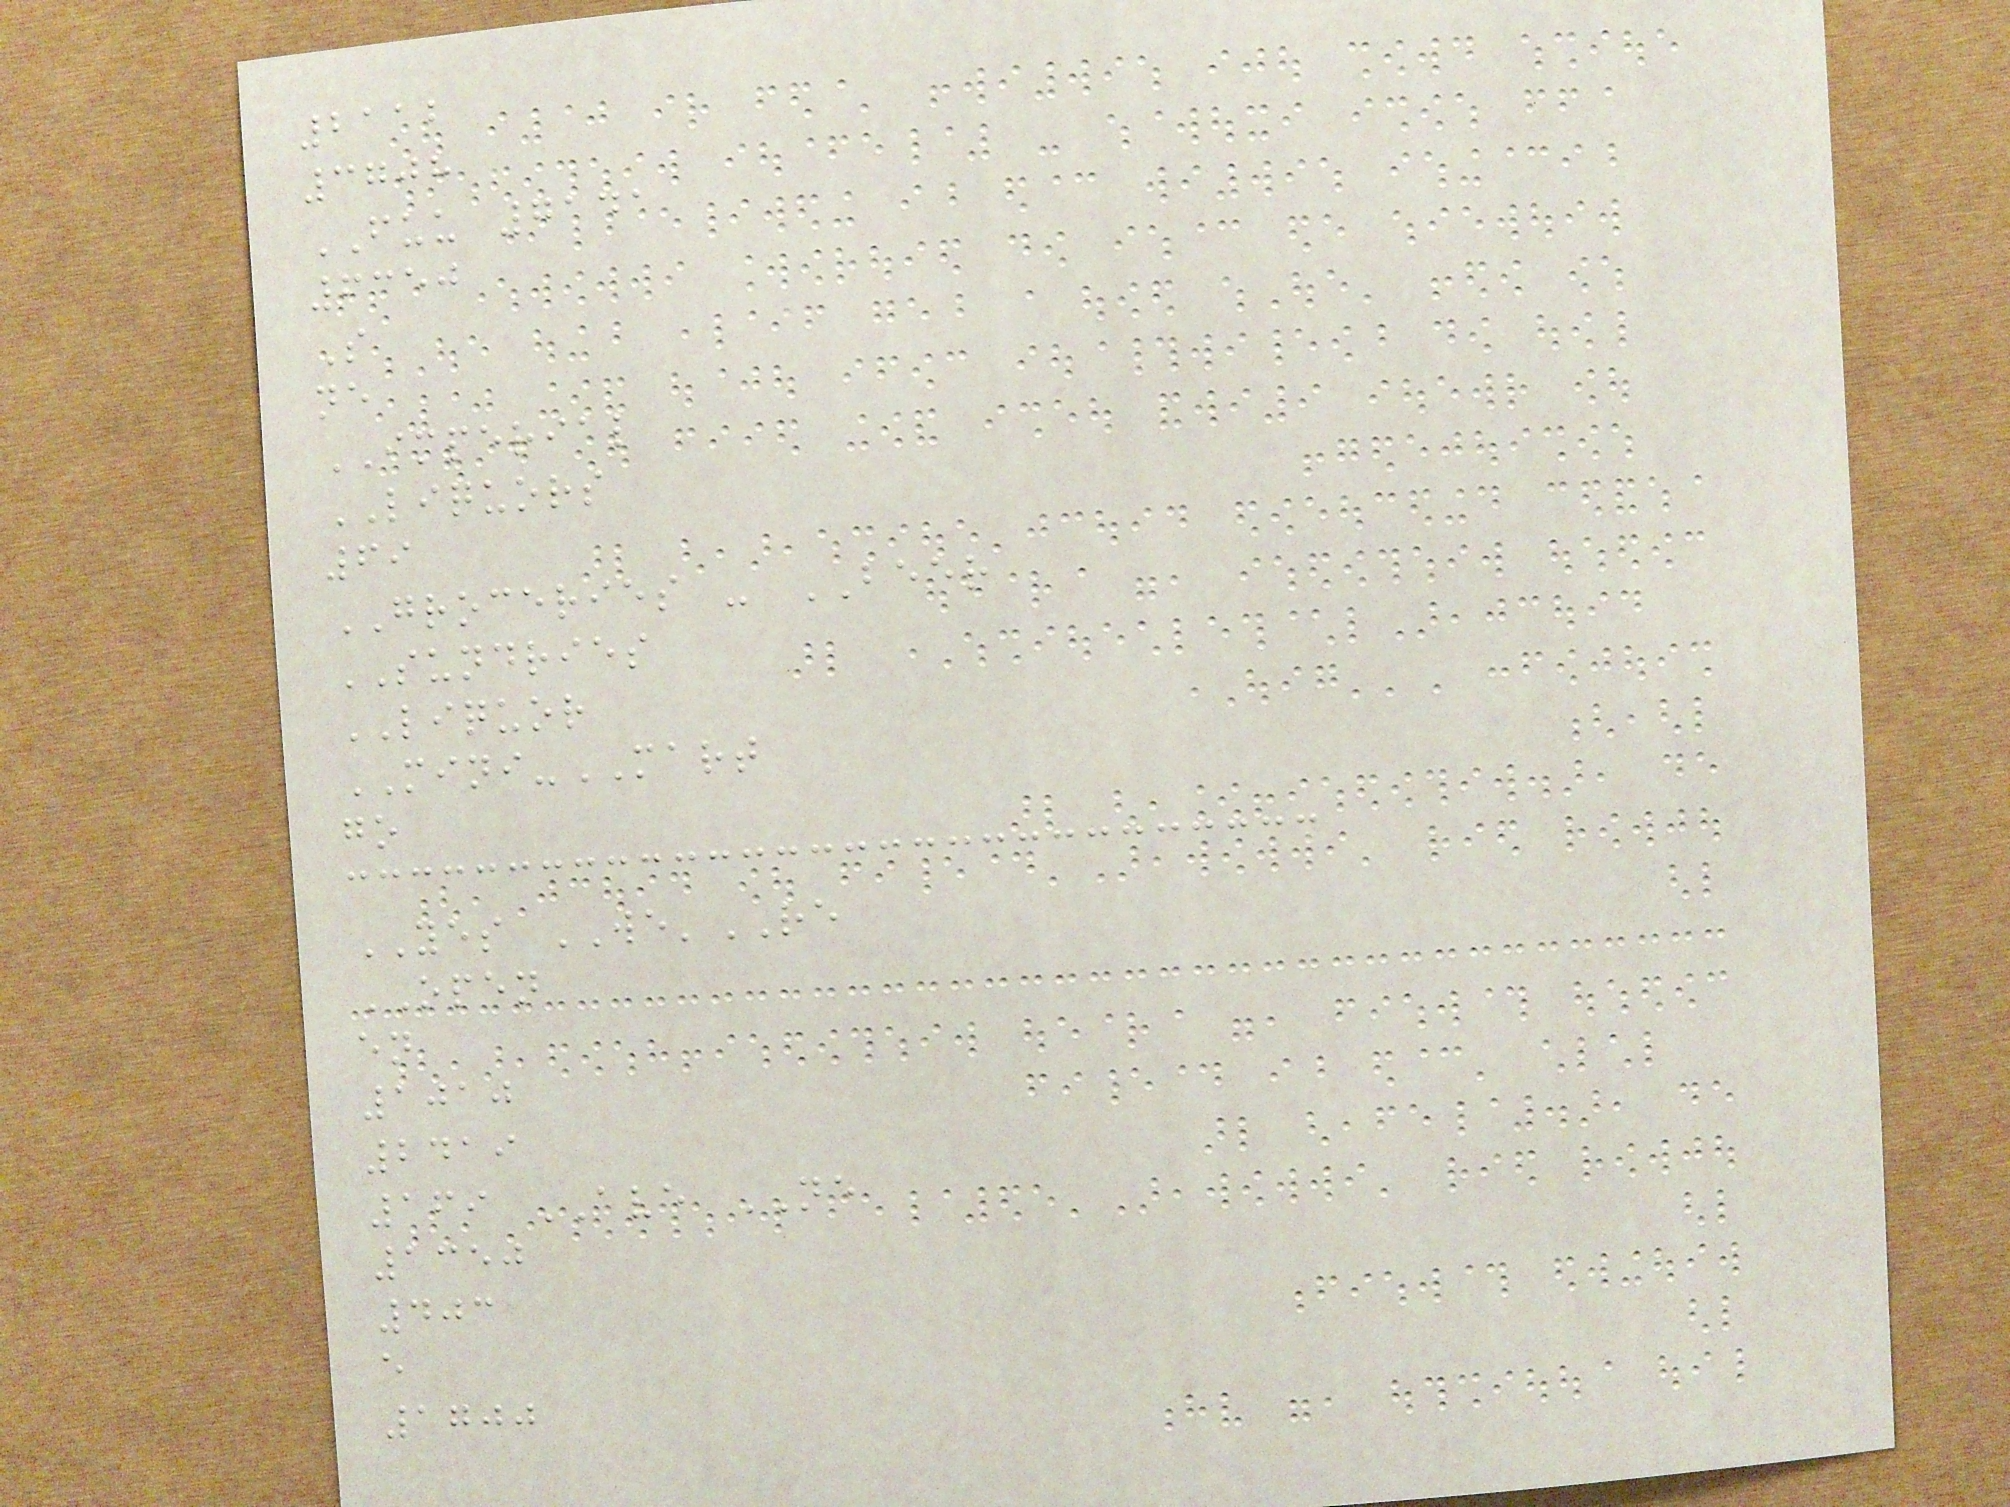2112
3708
FUU 7141
6350
S
ne
IMPERIAL
LIQUORS
69
GROCERIES - BEER
SUNDRIES
LIQUOR
MINI-MART
go
YES WE'RE
OPEN
en
1010
2419
169 AVE NE
1350
403
e
1700
